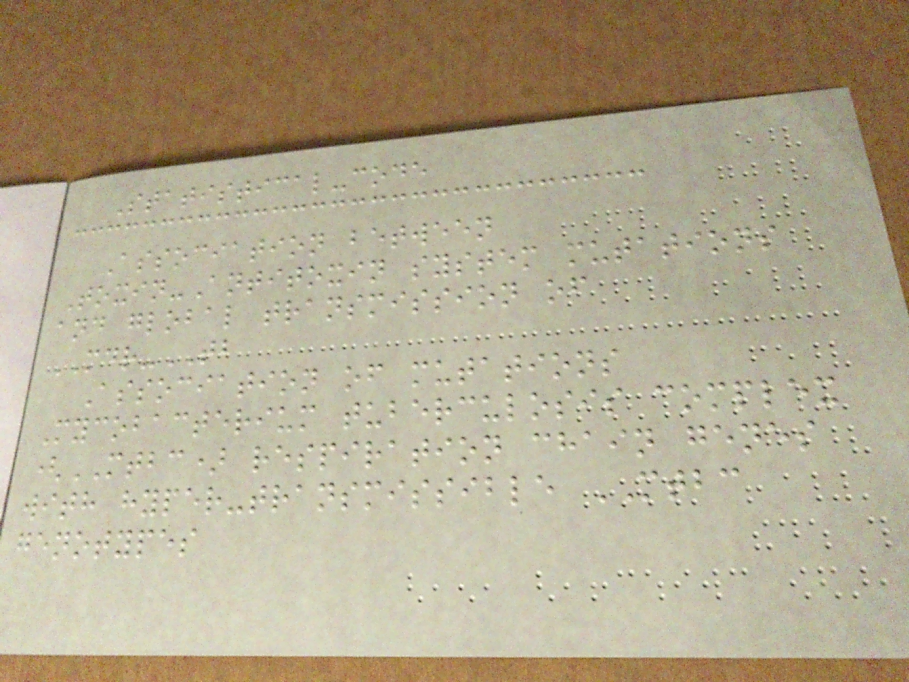Statistical-code
Association between
Toxin-Antitoxin system mutations
and global transmission of
MDR-TB
Association of mutations
Mycobacterium tuberculosis complex
(MTBC) respiration chain genes
with hyper-transmissible MTBC
genotypes
